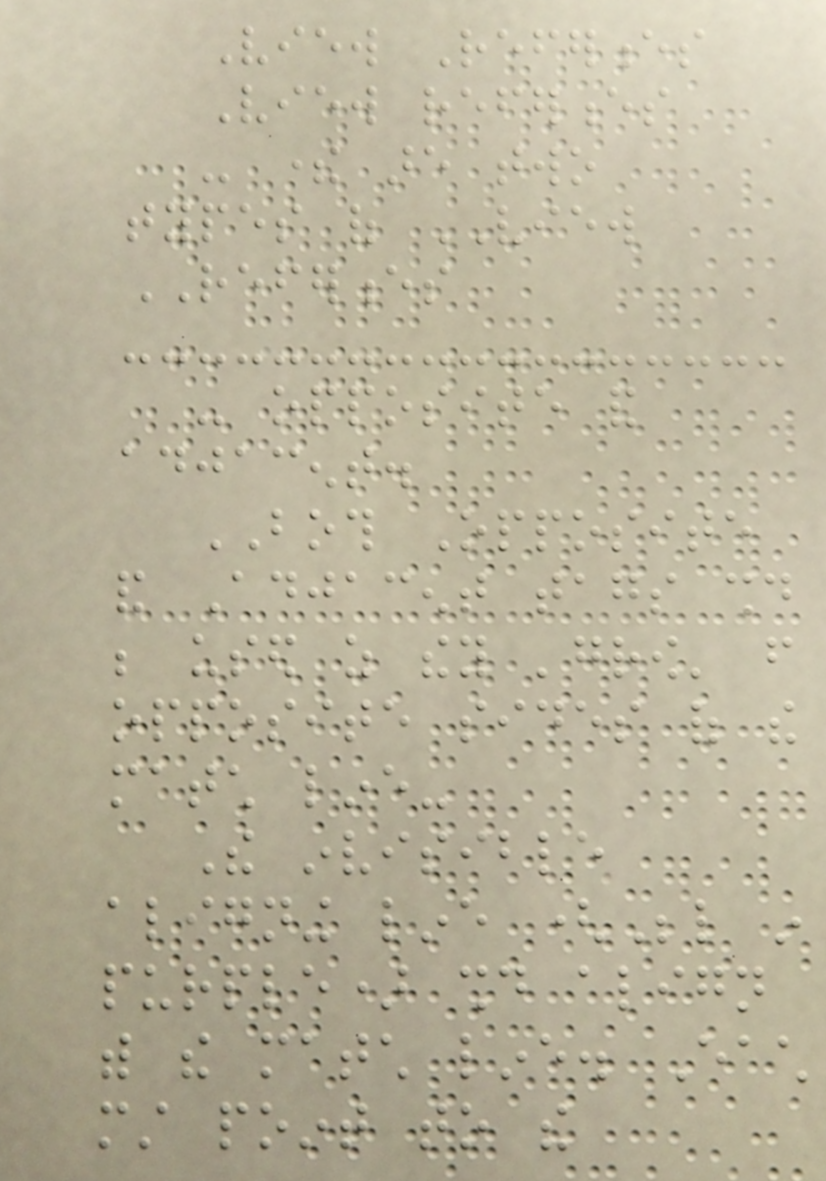View References
View references
- there are two
types of VIEW
REFERENCES
- opposite and
adjacent.
BOTH Opposite
and Adjacent tags should
be used as they 'grow' from
opposite sides of the
match line-
The invisible
aligning line (Below in
purple) should align
with the match line. Each
must point to the
